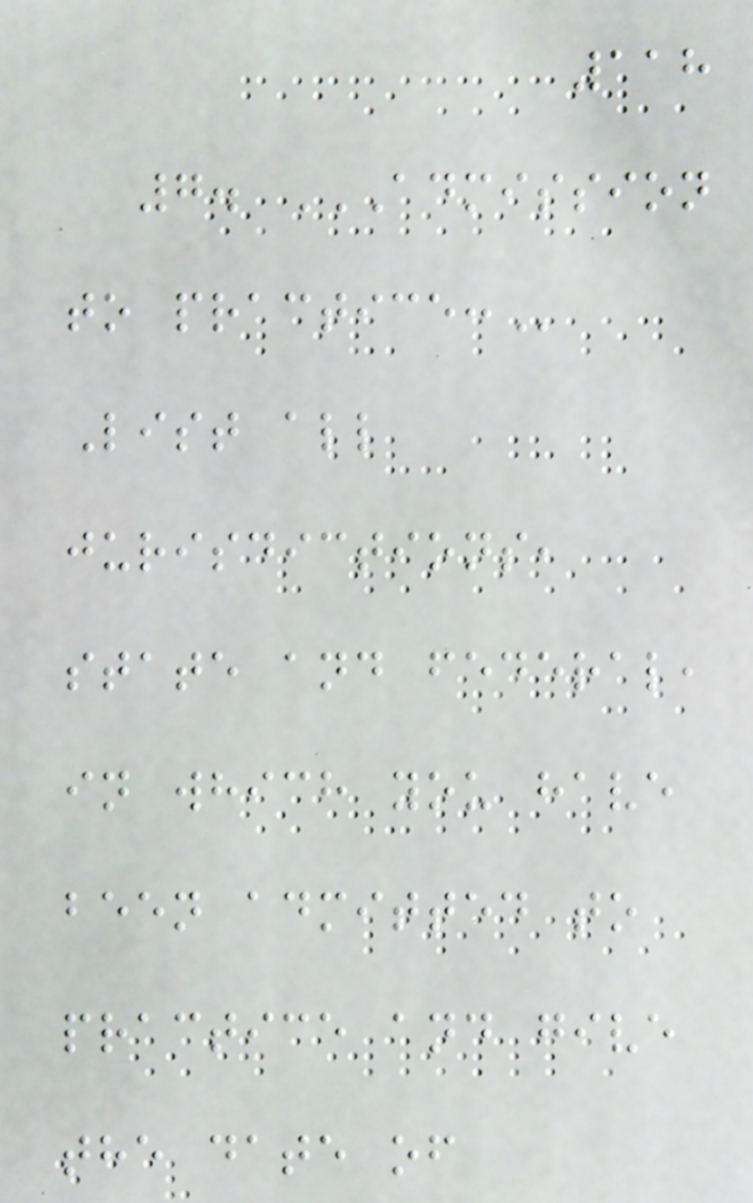118
7. ADMISSION
TO PRACTICE:
List all
jurisdictions,
state and federal,
in which you have
been admitted to
practice and give
the date of
